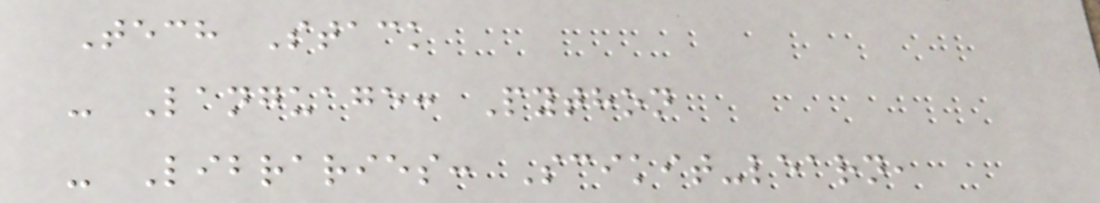Tech Stack
- Language: Python
- Libraries: Scikit-learn,
